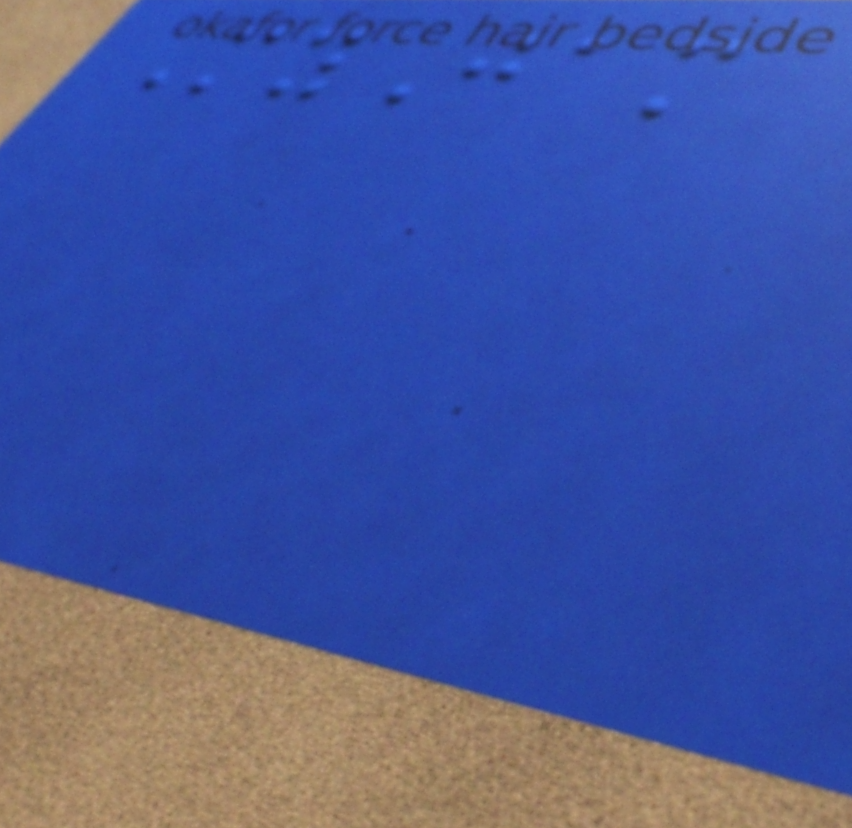MyJam
